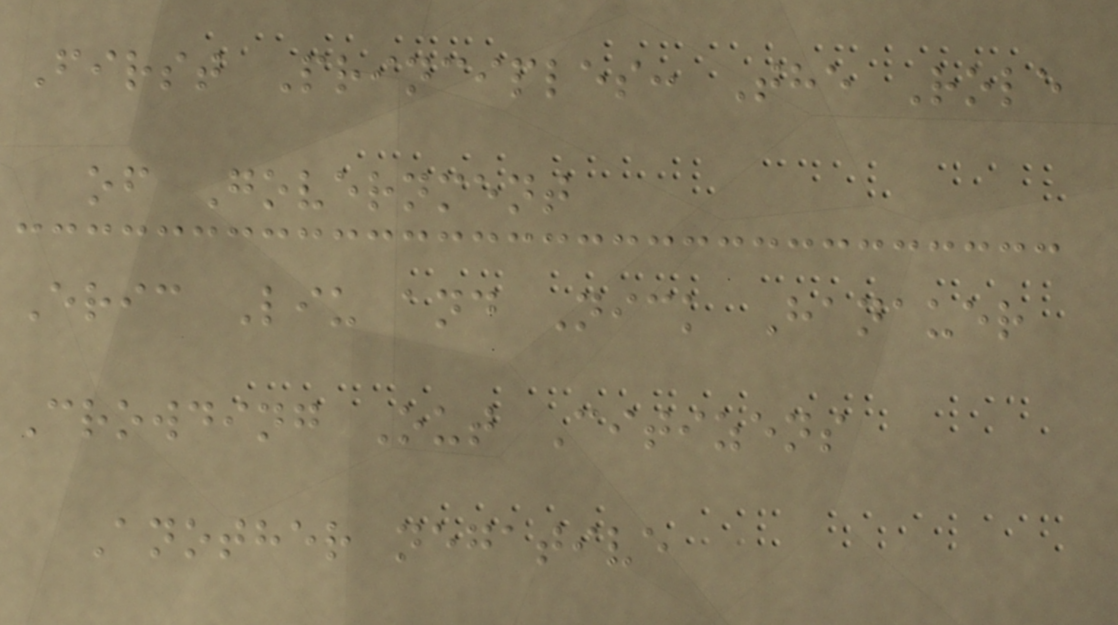First Principles: The Role
of Government
Eric Liu and Nick Hanauer
Crowding Out Citizens
Another negative
